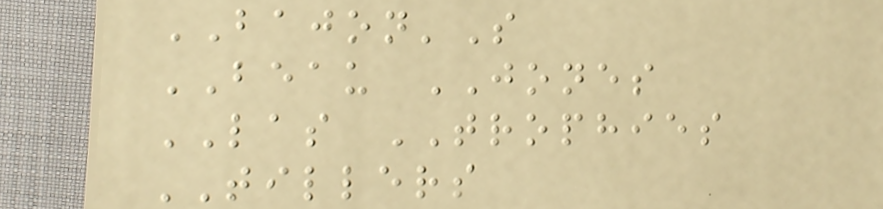BAJON'S
BEAU JONES
LAS TROPHIES
TILLERS
